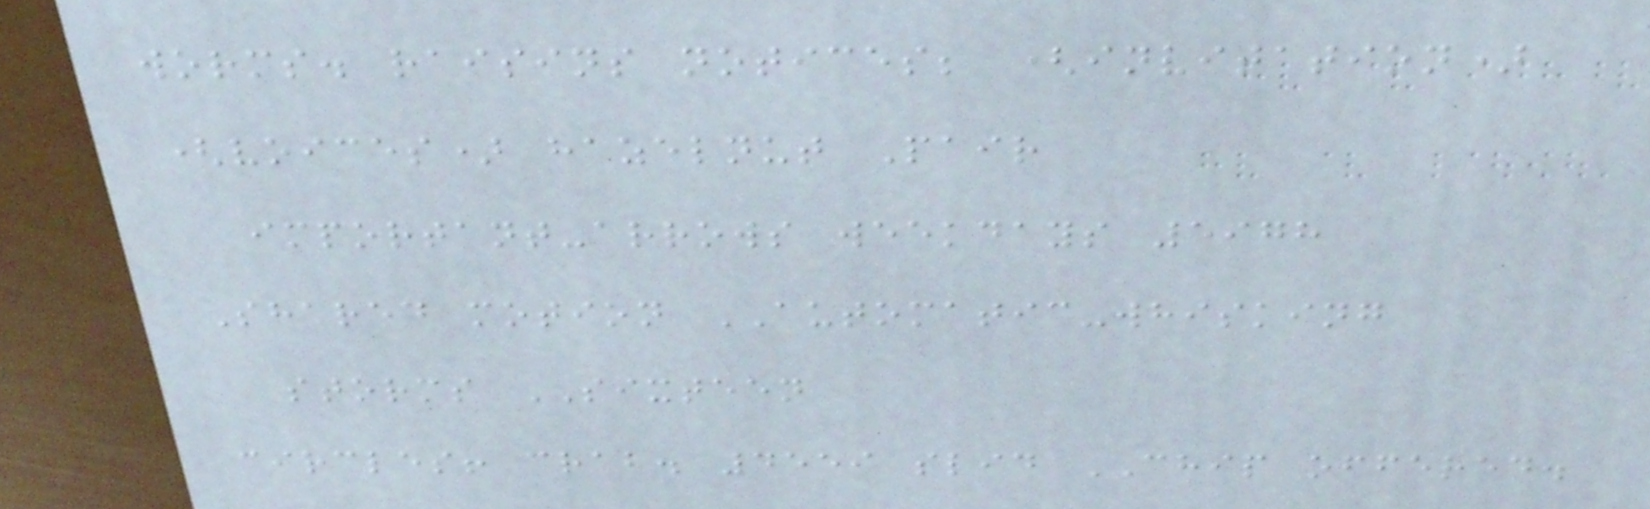worms. raisins notices; (invitation)
(voices) hazelnut Pair
important-arrows weekdays 5978
Shared motion AUTOMATIC-whisking
storms SIXTEEN
circles! crab. 4559 slid CHIP offered.
